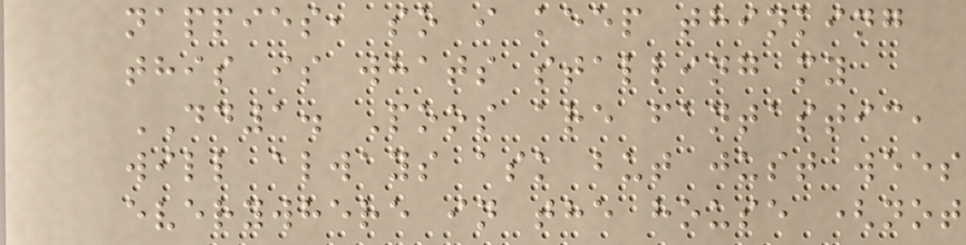nappies, so i keep thinking
this is whats stalling my
DD1. Poos are fantastic,
will always ask but just wees
everywhere in the house (not
